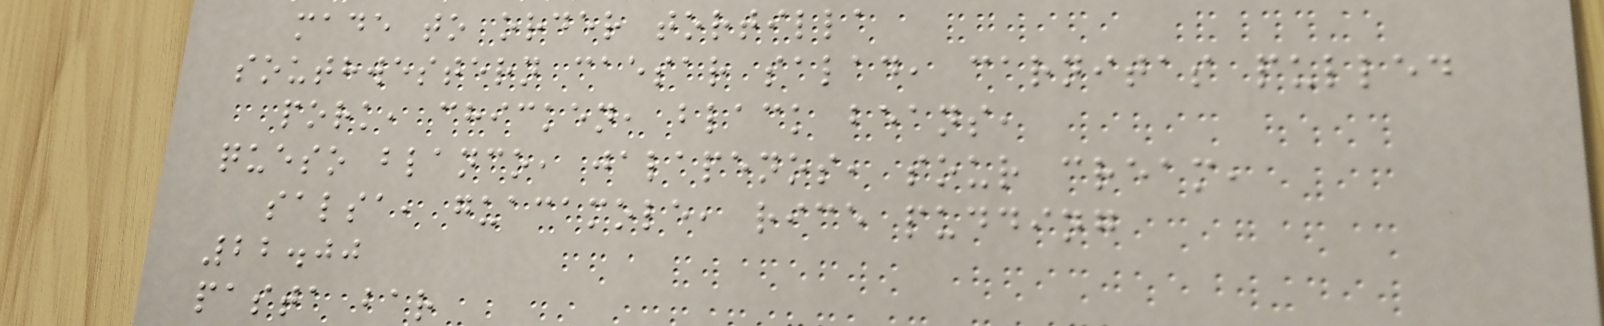made to order tortilla
southwestern caesar salad, carnitas pulled
pork, chicken, black beans,
queso blanco, jalapenos, sour cream,
salsa, guacamole, rice pudding
22.00
pasta bar
